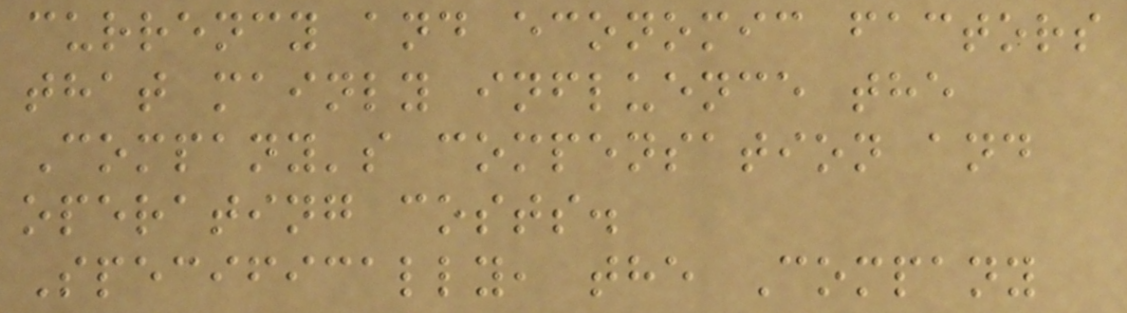currency and economic factors
that mainly influence the
Company's compensation and
operating costs.
Specifically, the Company
